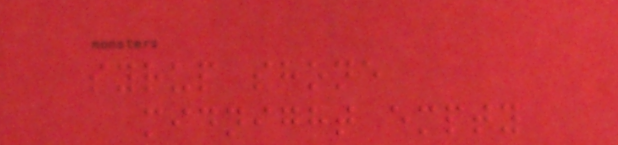syrup shone
midnight empty
